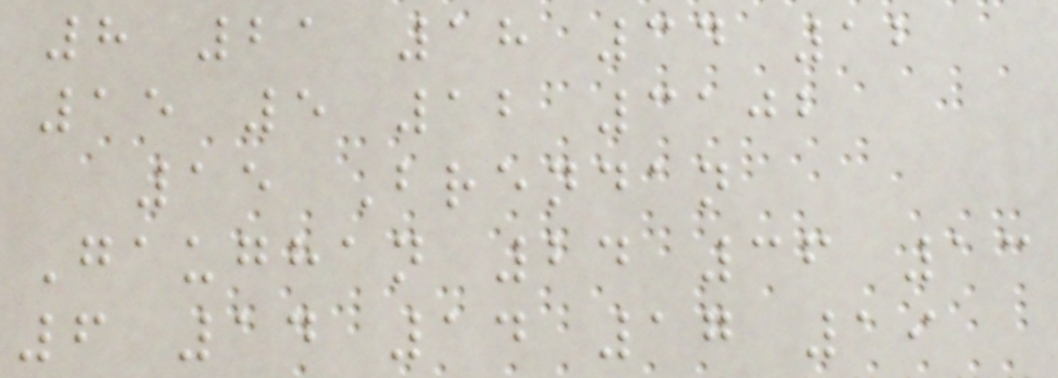8 21 18 34 12
15 5 12 3102
15 Brendan
Gaughan 24 36 13
6 14 14 17 19
